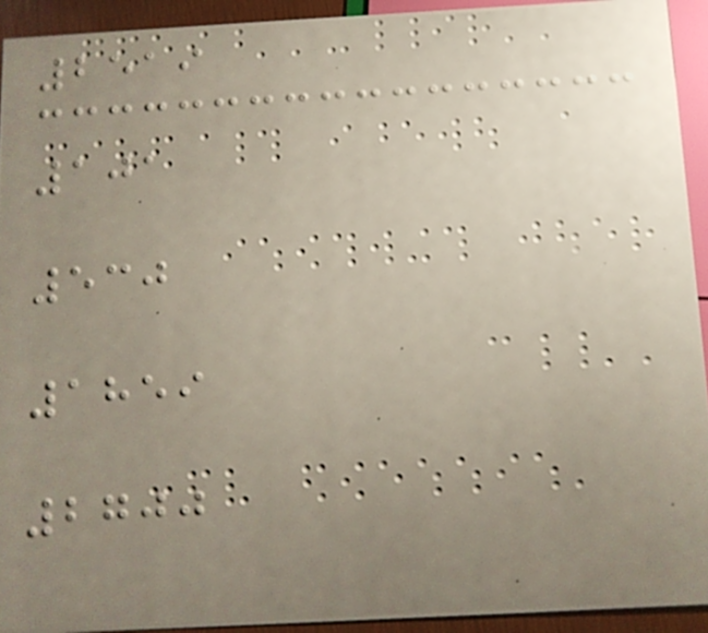2519
101
530
1859
2700
